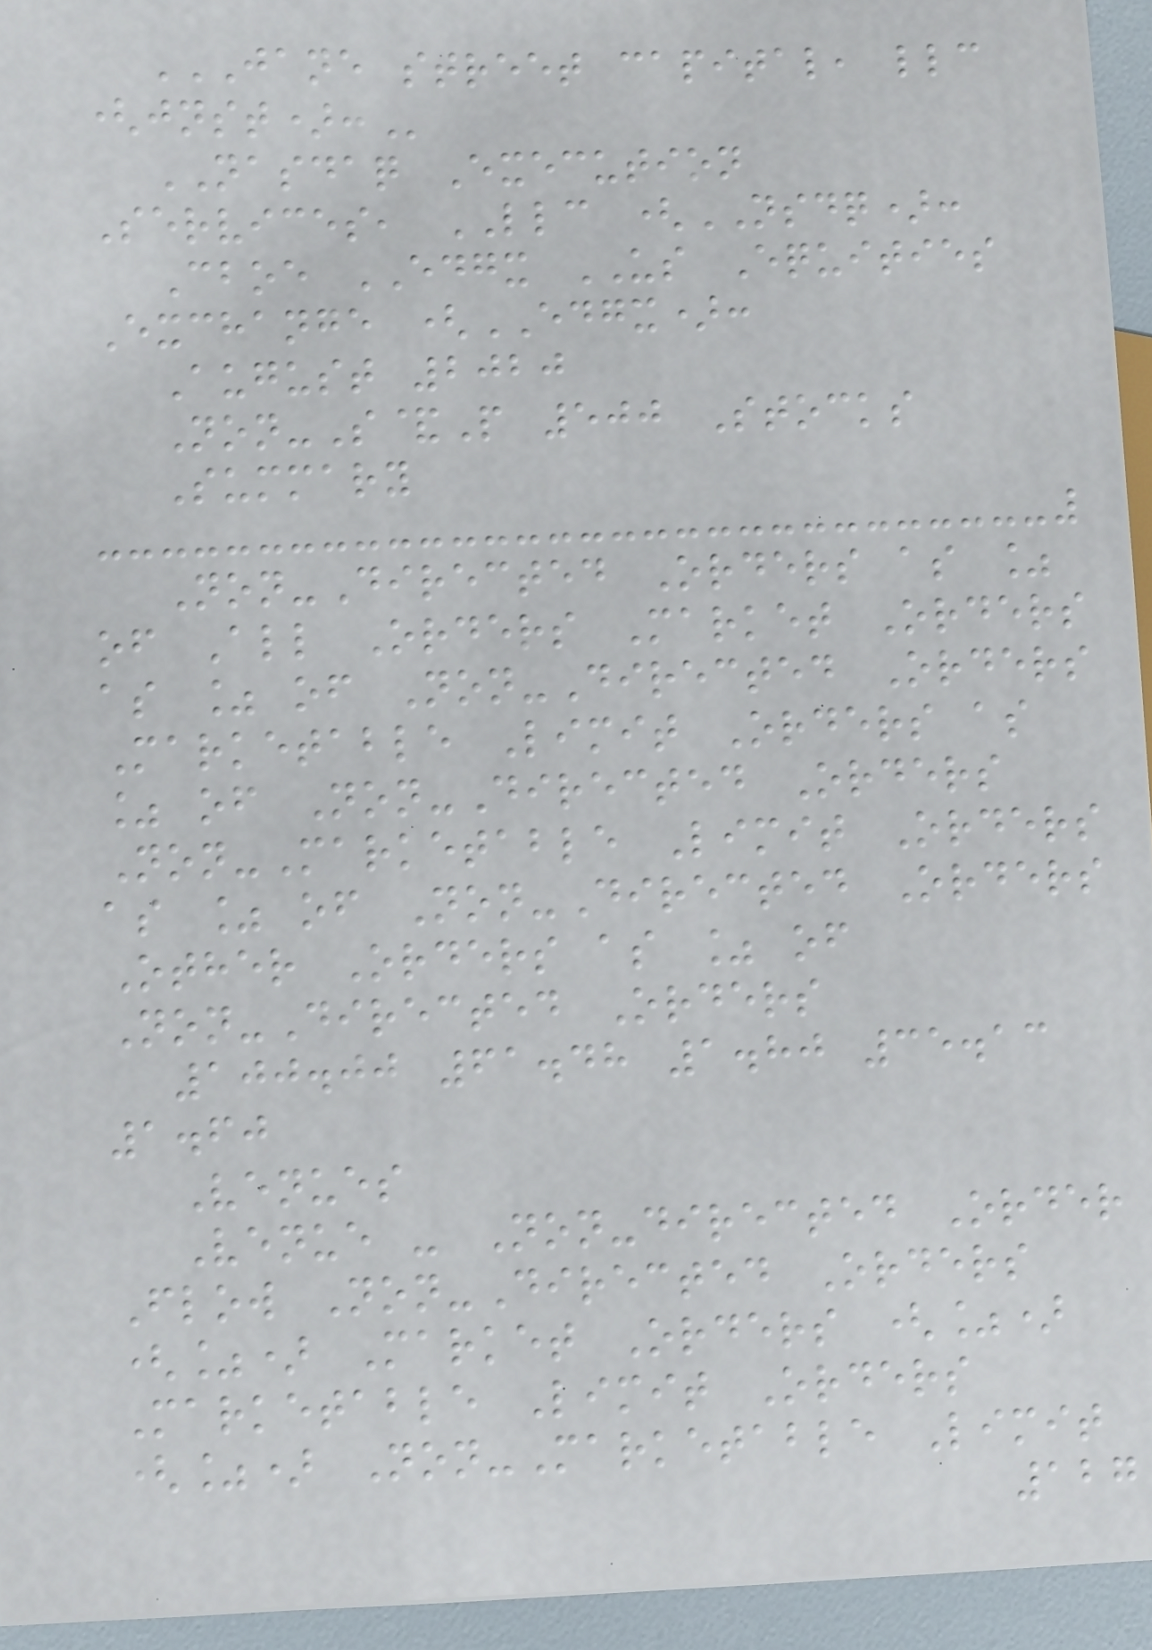JANE STREET CAPITAL, LLC
(JNST):
NASDAQ Execution
Services, LLC (NSDQ):
Cboe EDGX US Equities
Exchange (EDGX):
August 2020
Non-S&P 500 Stocks
Summary
Non-Directed Orders as %
of All Orders Market Orders
as % of Non-Directed Orders
Marketable Limit Orders as
% of Non-Directed Orders
Non-Marketable Limit Orders
as % of Non-Directed Orders
Other Orders as % of
Non-Directed Orders
100.00 61.48 1.80 35.13
1.60
Venues
Venue - Non-directed Order
Flow Non-Directed Orders
(%) Market Orders (%)
Marketable Limit Orders
(%) Non-Marketable Limit
127
